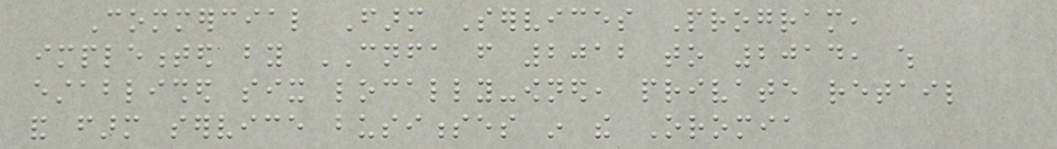Commercial Farm Services Program,
implemented by CNFA from 2012 to 2014, which
established six locally-owned, private retail
and farm service businesses in the Oromia
